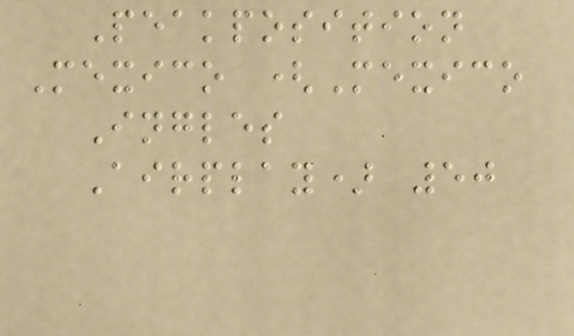Peakposition
Mexico (Mexico
Ingles
Airplay) 50
